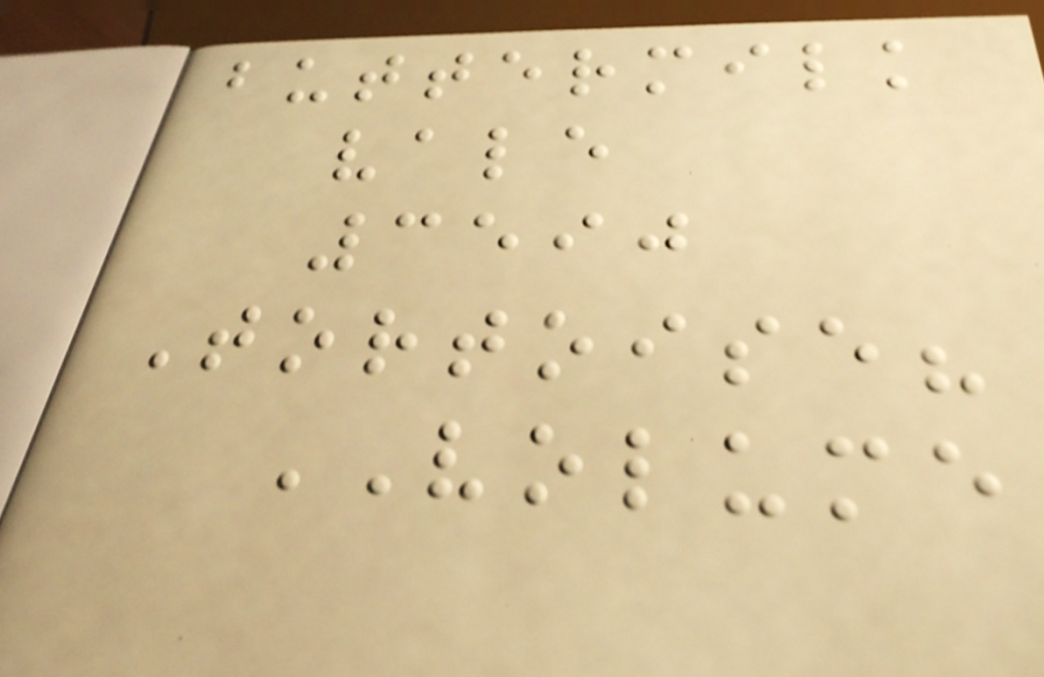buttermilk
vale
3590
Tortoise?
VOLUME
